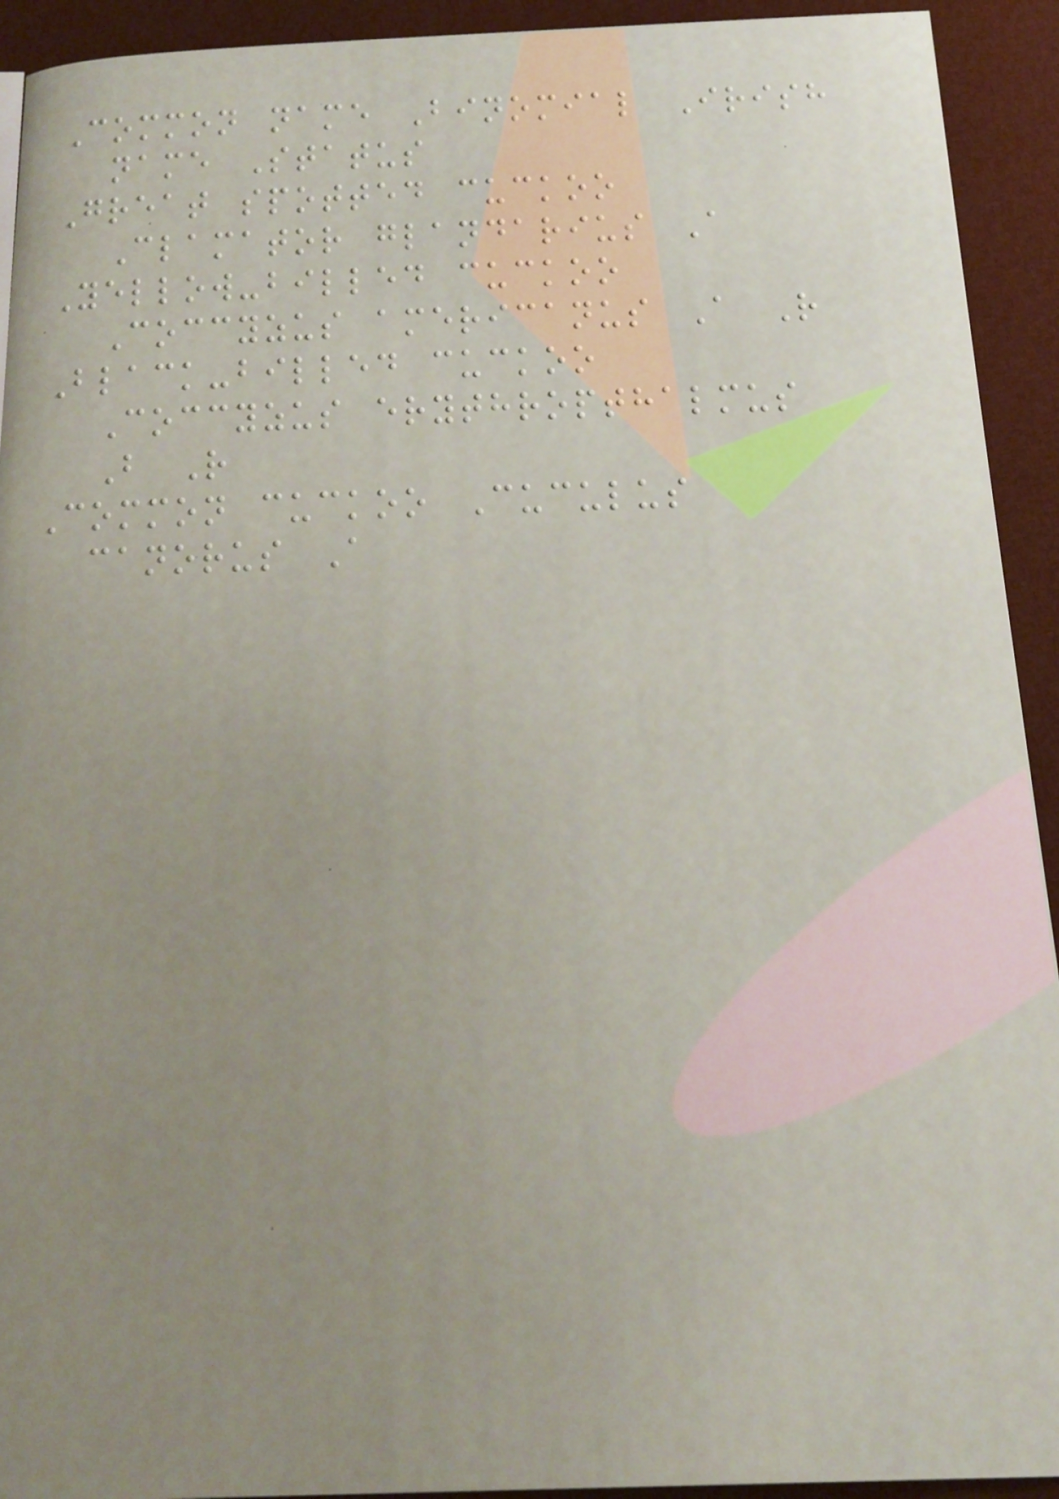Common name Binomial Irish
name Status
Great spotted cuckoo
Clamator glandarius A
Yellow-billed cuckoo
Coccyzus americanus A R
Black-billed cuckoo
Coccyzus erythropthalmus
B R
Common cuckoo Cuculus
canorus A
